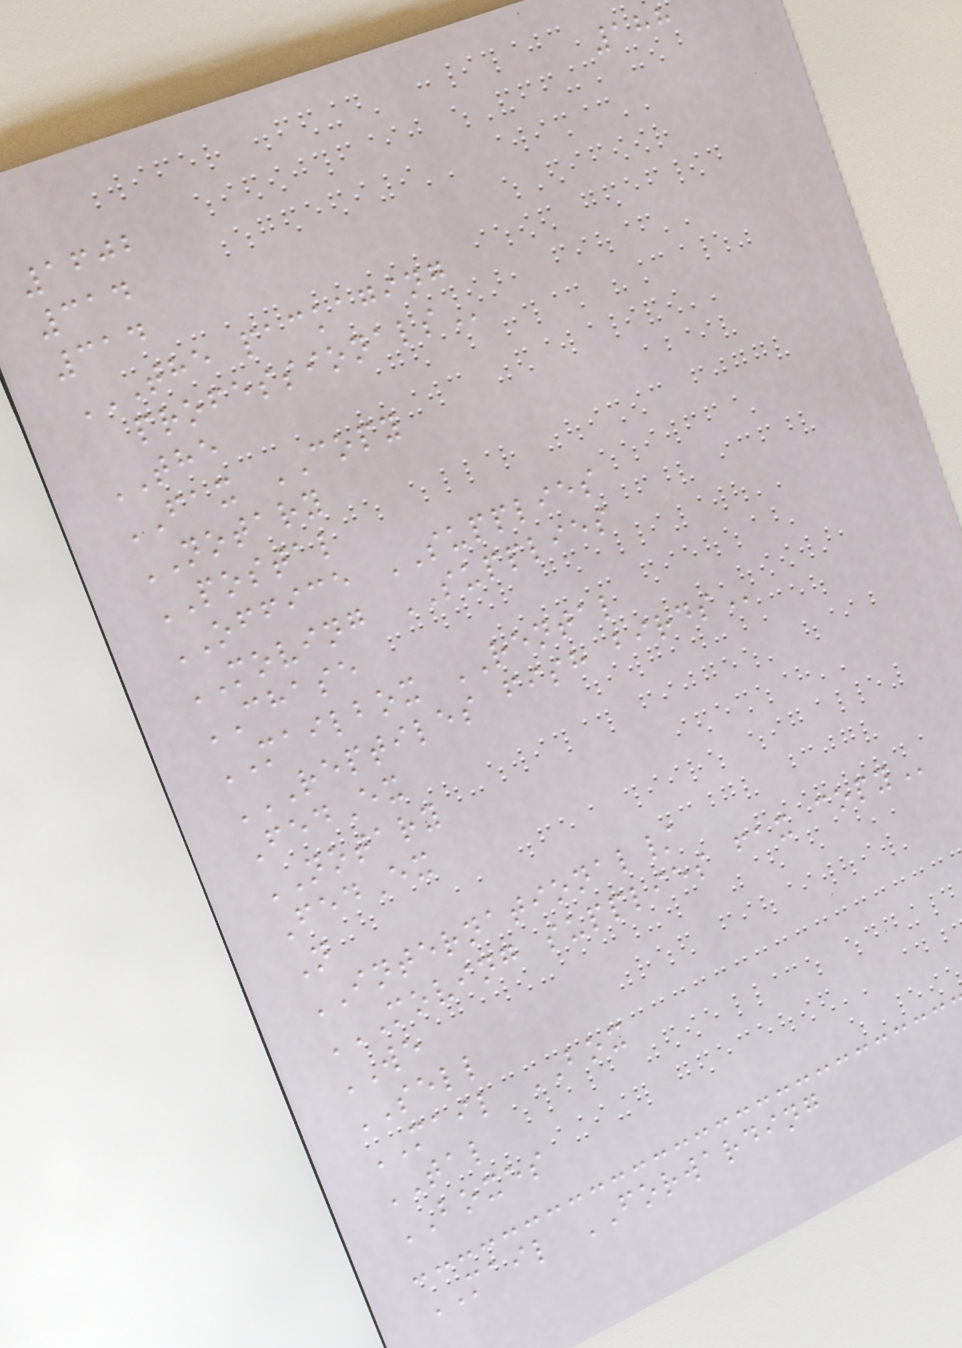188
1602
314
314
THE PACKAGING
PROFESSIONALS
THE
FAX COPY
NOTARY
POSTAL
OFFICE SUPPLIES
MOVING SUPPLIES
CHASE
MAILBOX RENTAL
REPTILES FISH BIRDS
FedEx
NOTARY
FedEx
N
INTERNATIONAL/
MOVING SUPPLIES FAX COPY
WE
SELL
MAIL BOX
TAL
BOXES
MAIL FORWARDING
